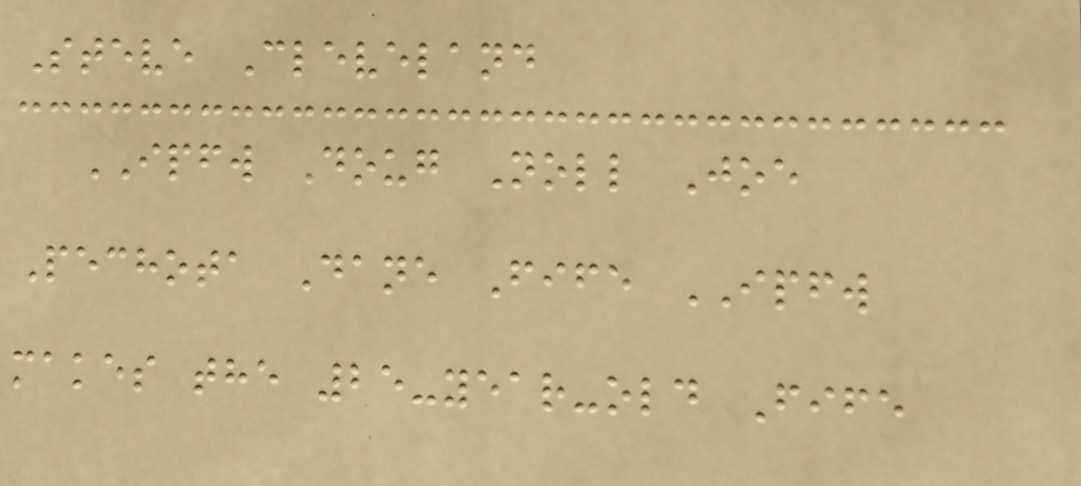Steve Cleveland
IPFW Doug Noll Joe
Pechota Dane Fife IPFW
makes the 25-year-old Fife
